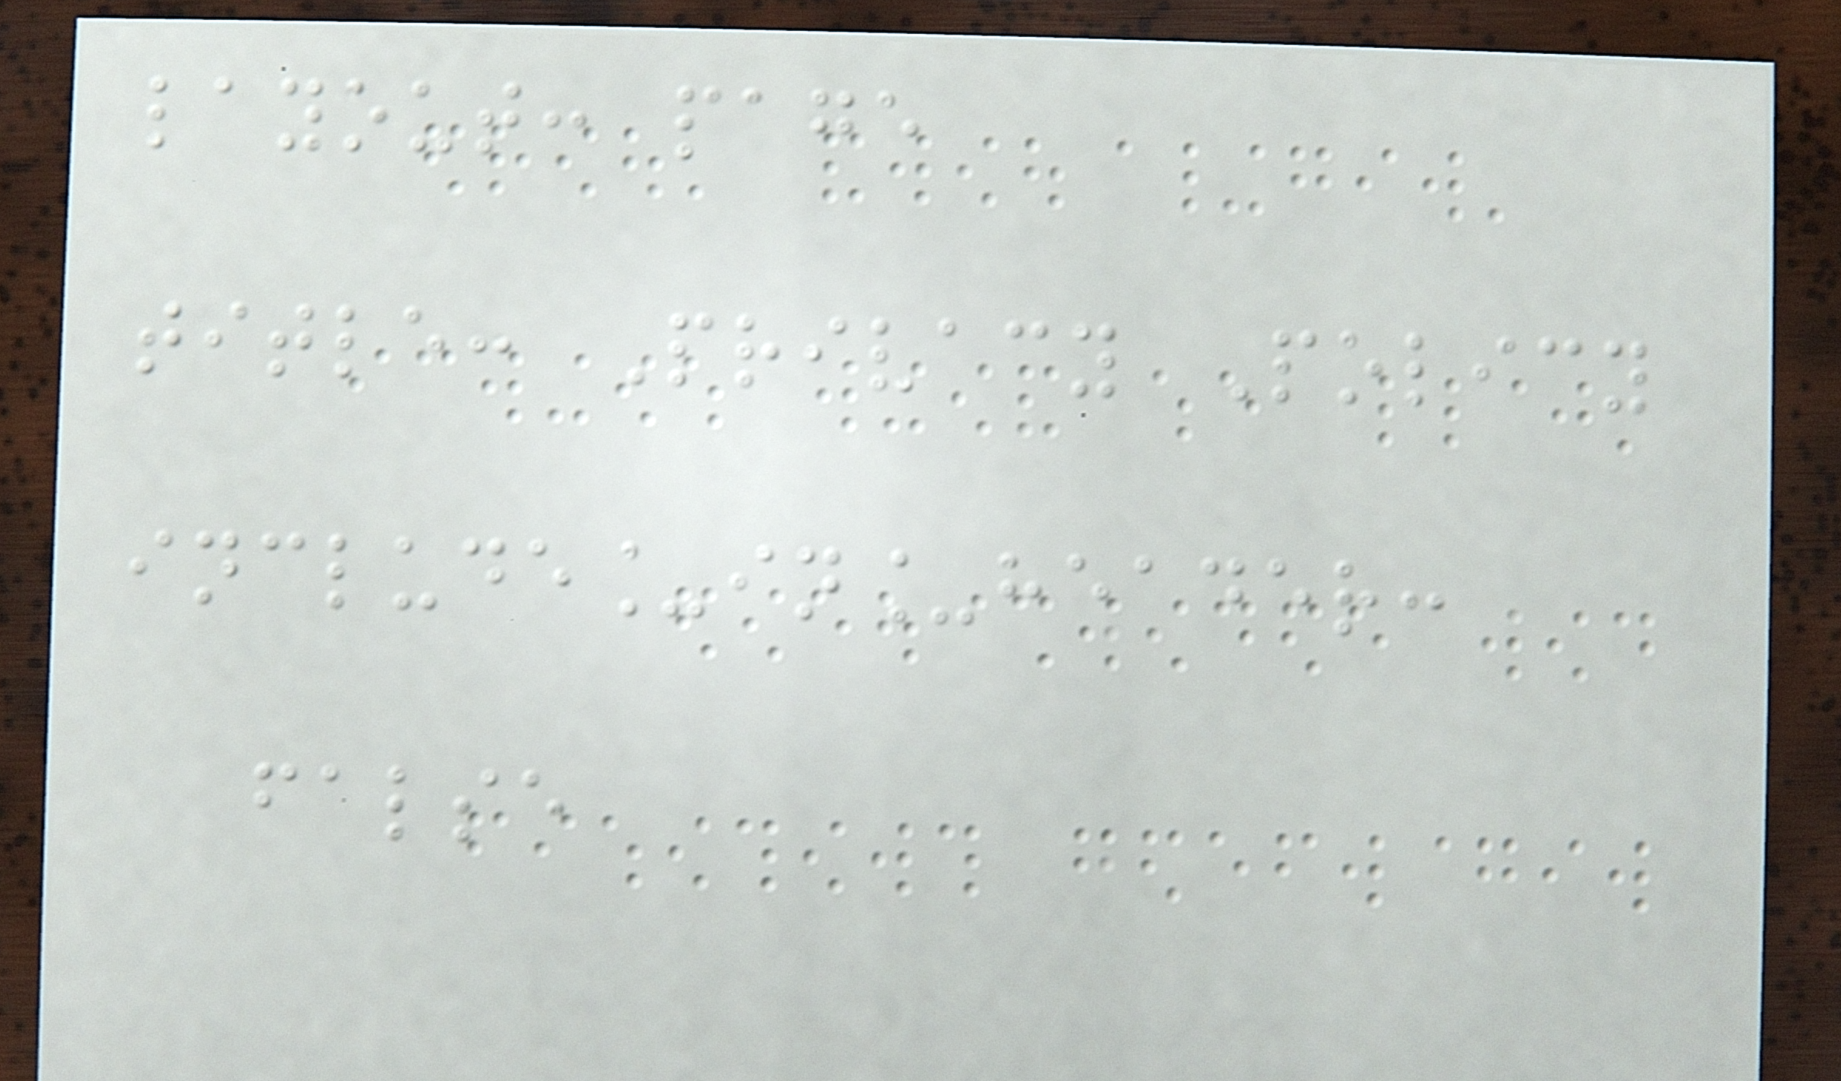layout: page
title: Privacy Policy
include_in_header:
false
